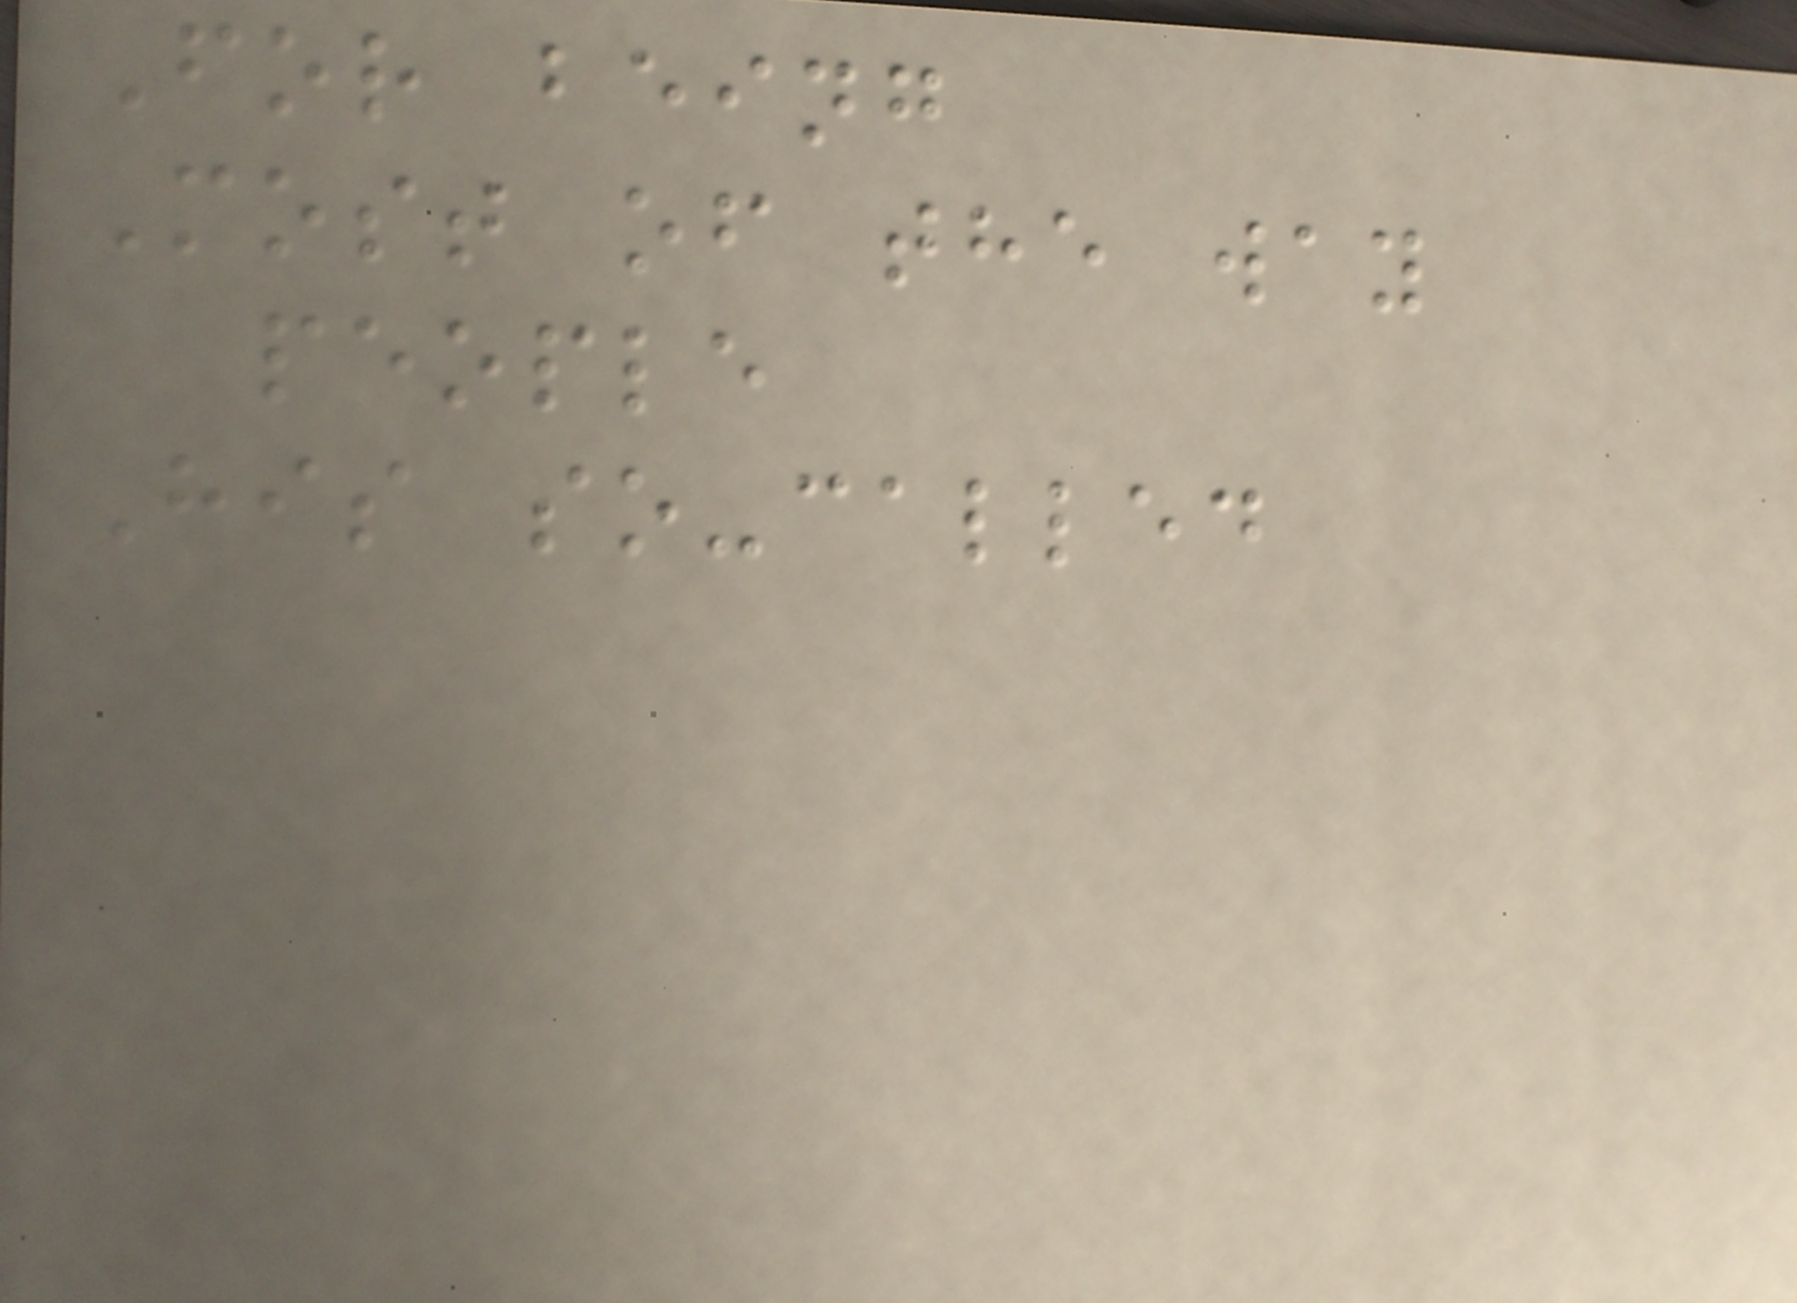For being
Most of the way
people
His so-called
